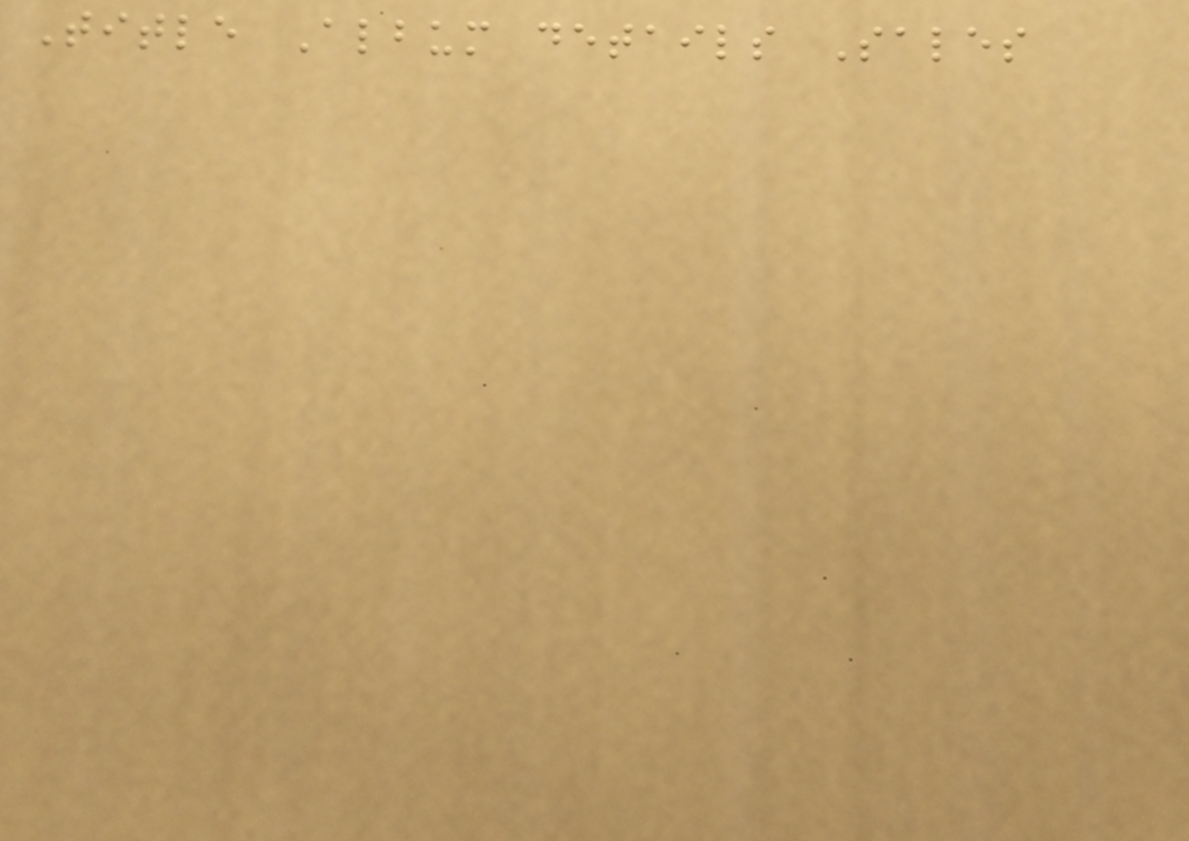Title Album details Sales
